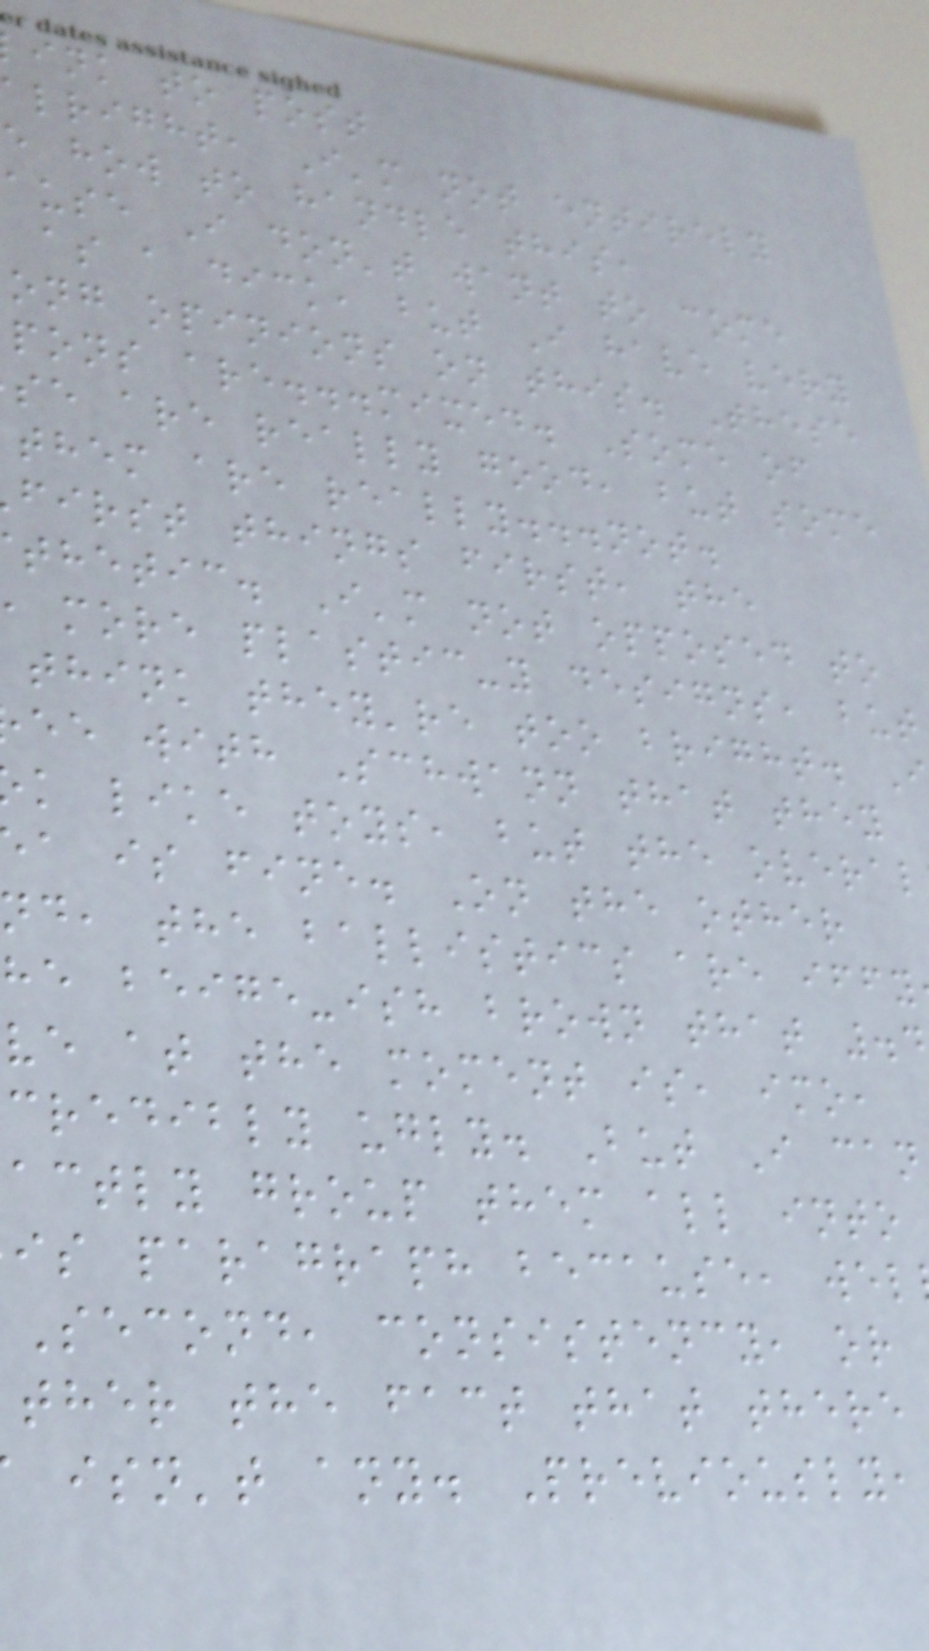ink to post
lright, I'm not entirely
e how to handle this,
ause I don't want to come
as a dick, but I have very
ong opinions on this. These
pons are...mixed. Some of
se are really good, but some
them are really...not.
first things first, the
thetic. I'm not opposed to
more plastic-y designs, but
think they're too bright.
ee with Schwann that they
k like toys, but the overal
a is fine. On the other
nd, the ballistics are iffy
he beige-ish brown that .4
ve at the moment is, imo,
credibly ugly. But I can
actly group them all into
is paragraph because, wel
Second, consistency, or
ther the fact that there
isn't any. Previously,
